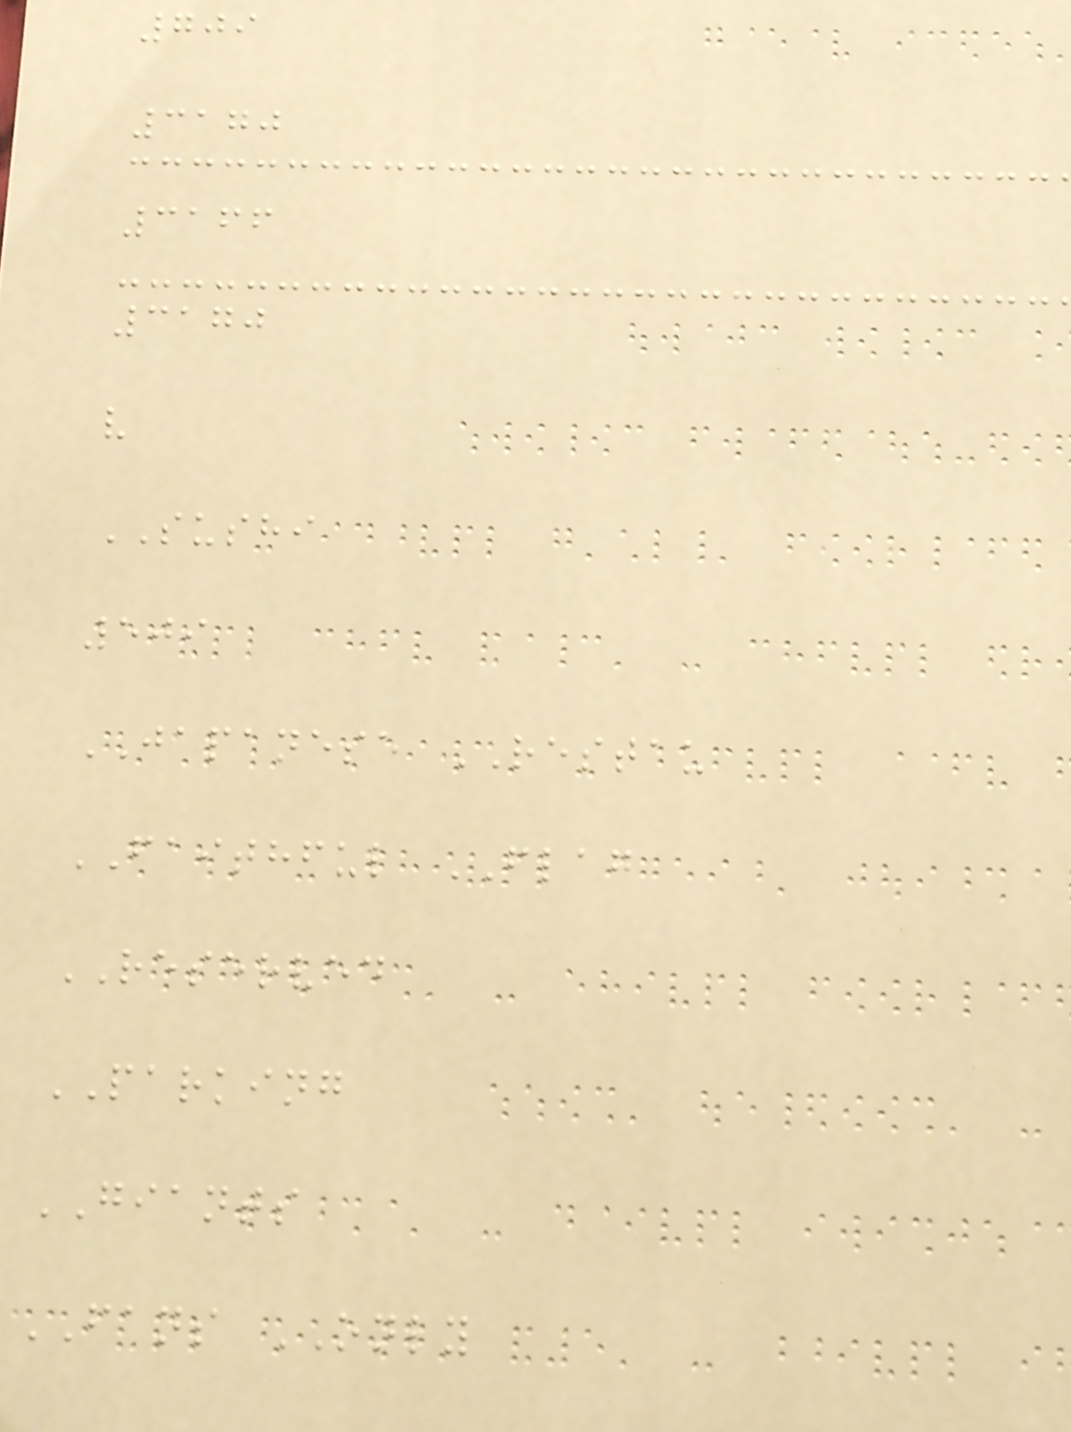709
3170
3166
3170
v
SUSHI
509
JAPANESE RESTAU
FAITHFUL FLAG
RESERVED
PARKING
GIANTS
FANS ONLY
